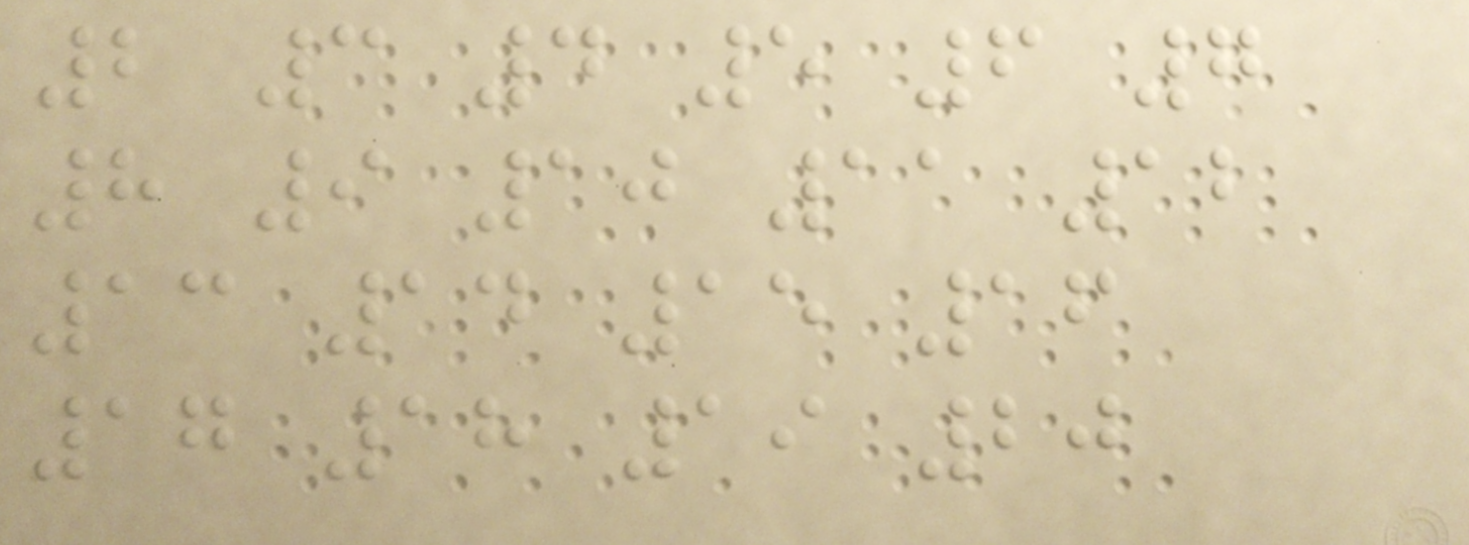2 3 4 5 6 7
8 9 10 11 12
13 14 15 16
17 18 19 20
